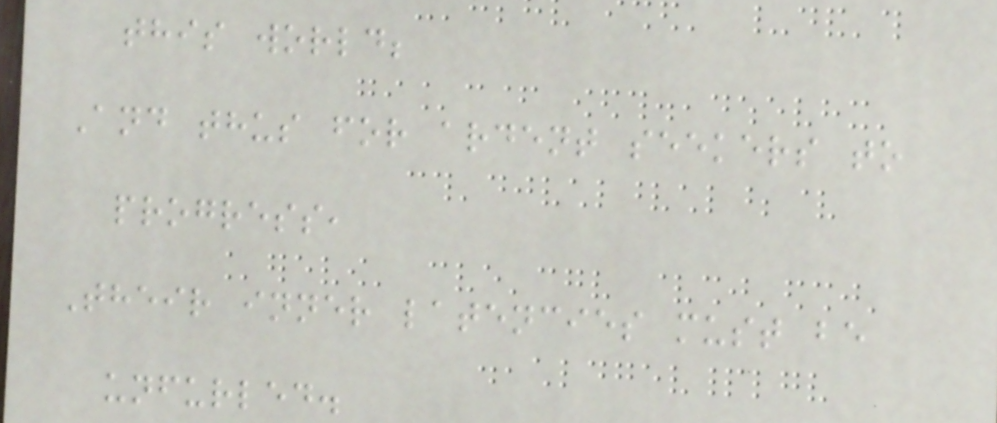this world;
And thus for ardent seekers to
progress,
Their inner latencies must be
unfurled.
